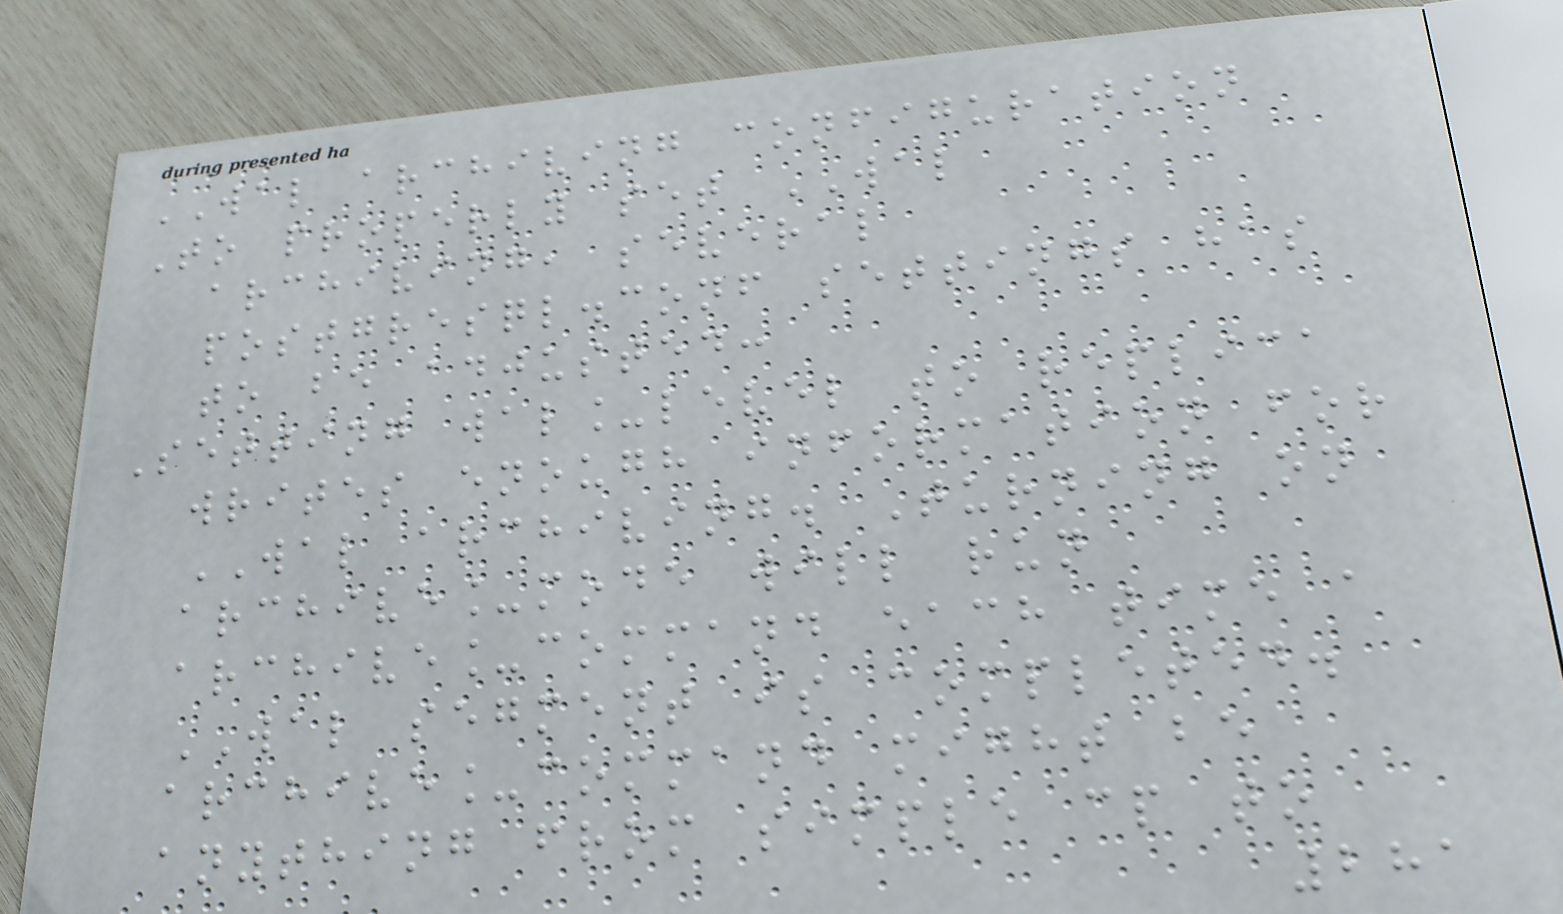WAL archiving configuration
To properly set WAL
archiving, several
postgresql.conf settings has
to be adjusted:
Setting wal_level to replica
writes enough information for
WAL archiving. Turning on
archive_mode will run
archive_command each time a
WAL segment is completed.
archive_command might be
anything from simple cp to
281
